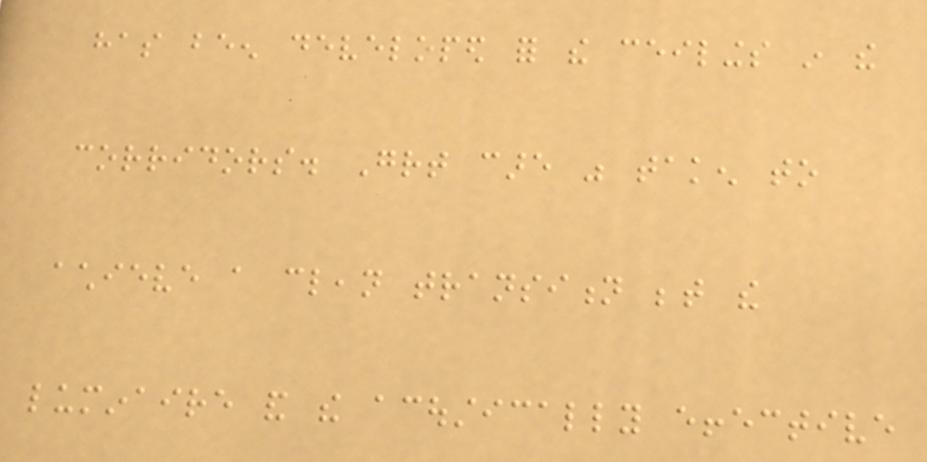has been developed for the ceilings in the
corridors. Great care was taken to
achieve a clean transition between the
luminaire and the acoustically effective
